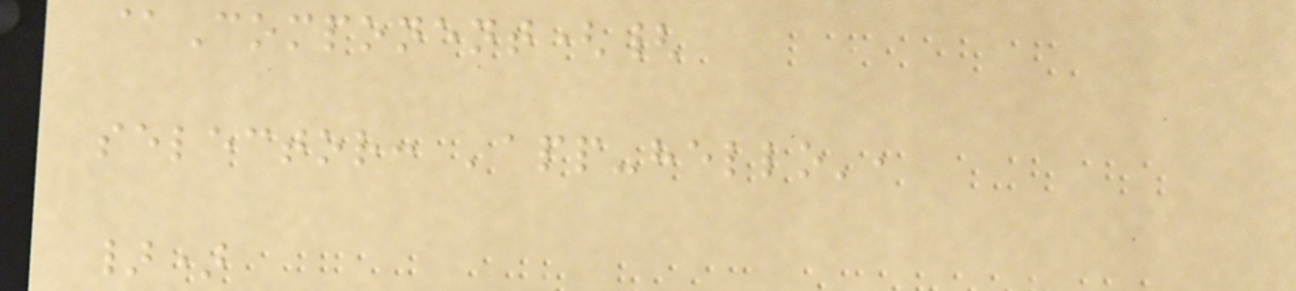@Component({
selector: 'app-hello',
})
